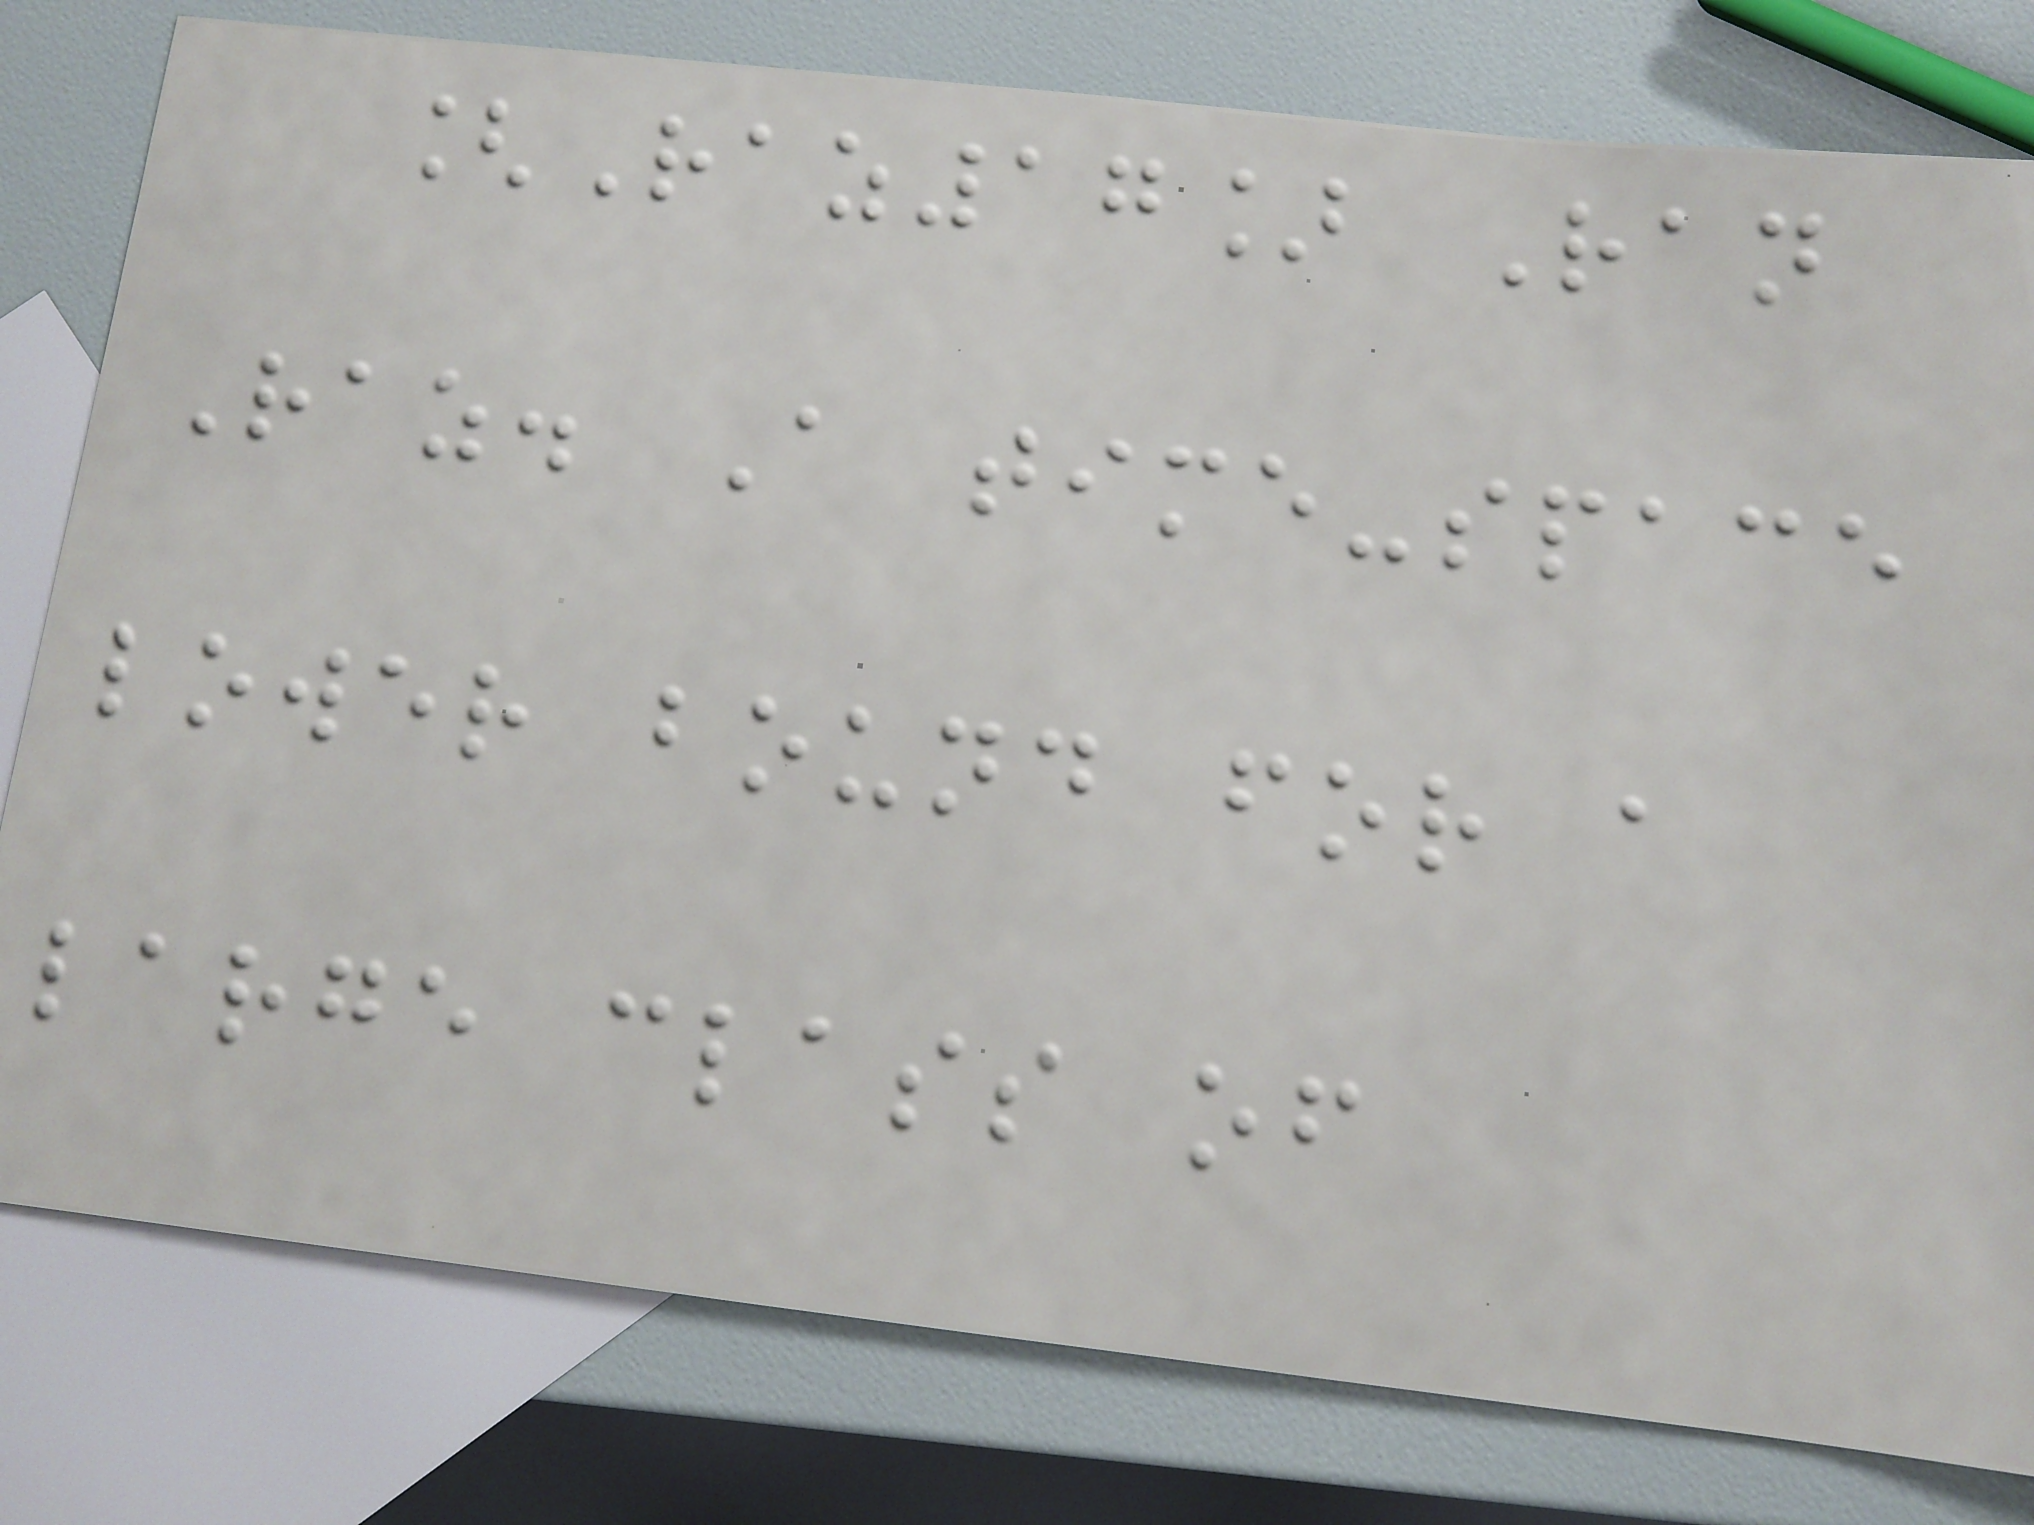[Raz17] Ran
Raz. A time-space
lower bound for a
large class of
